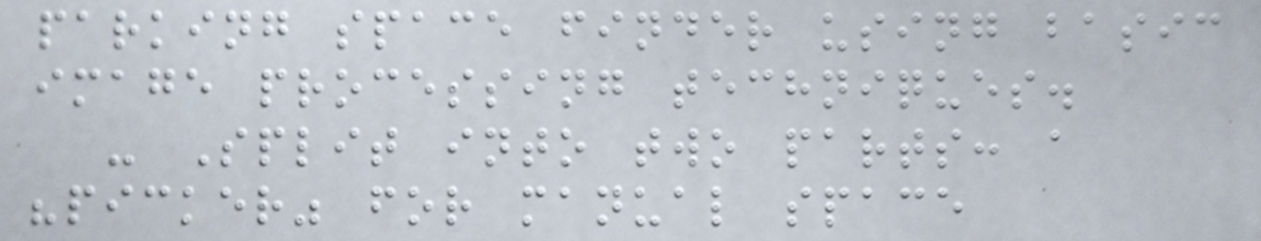parking space finder using basic
image processing techniques.
- Split into two parts: a
"picker" for manual space
